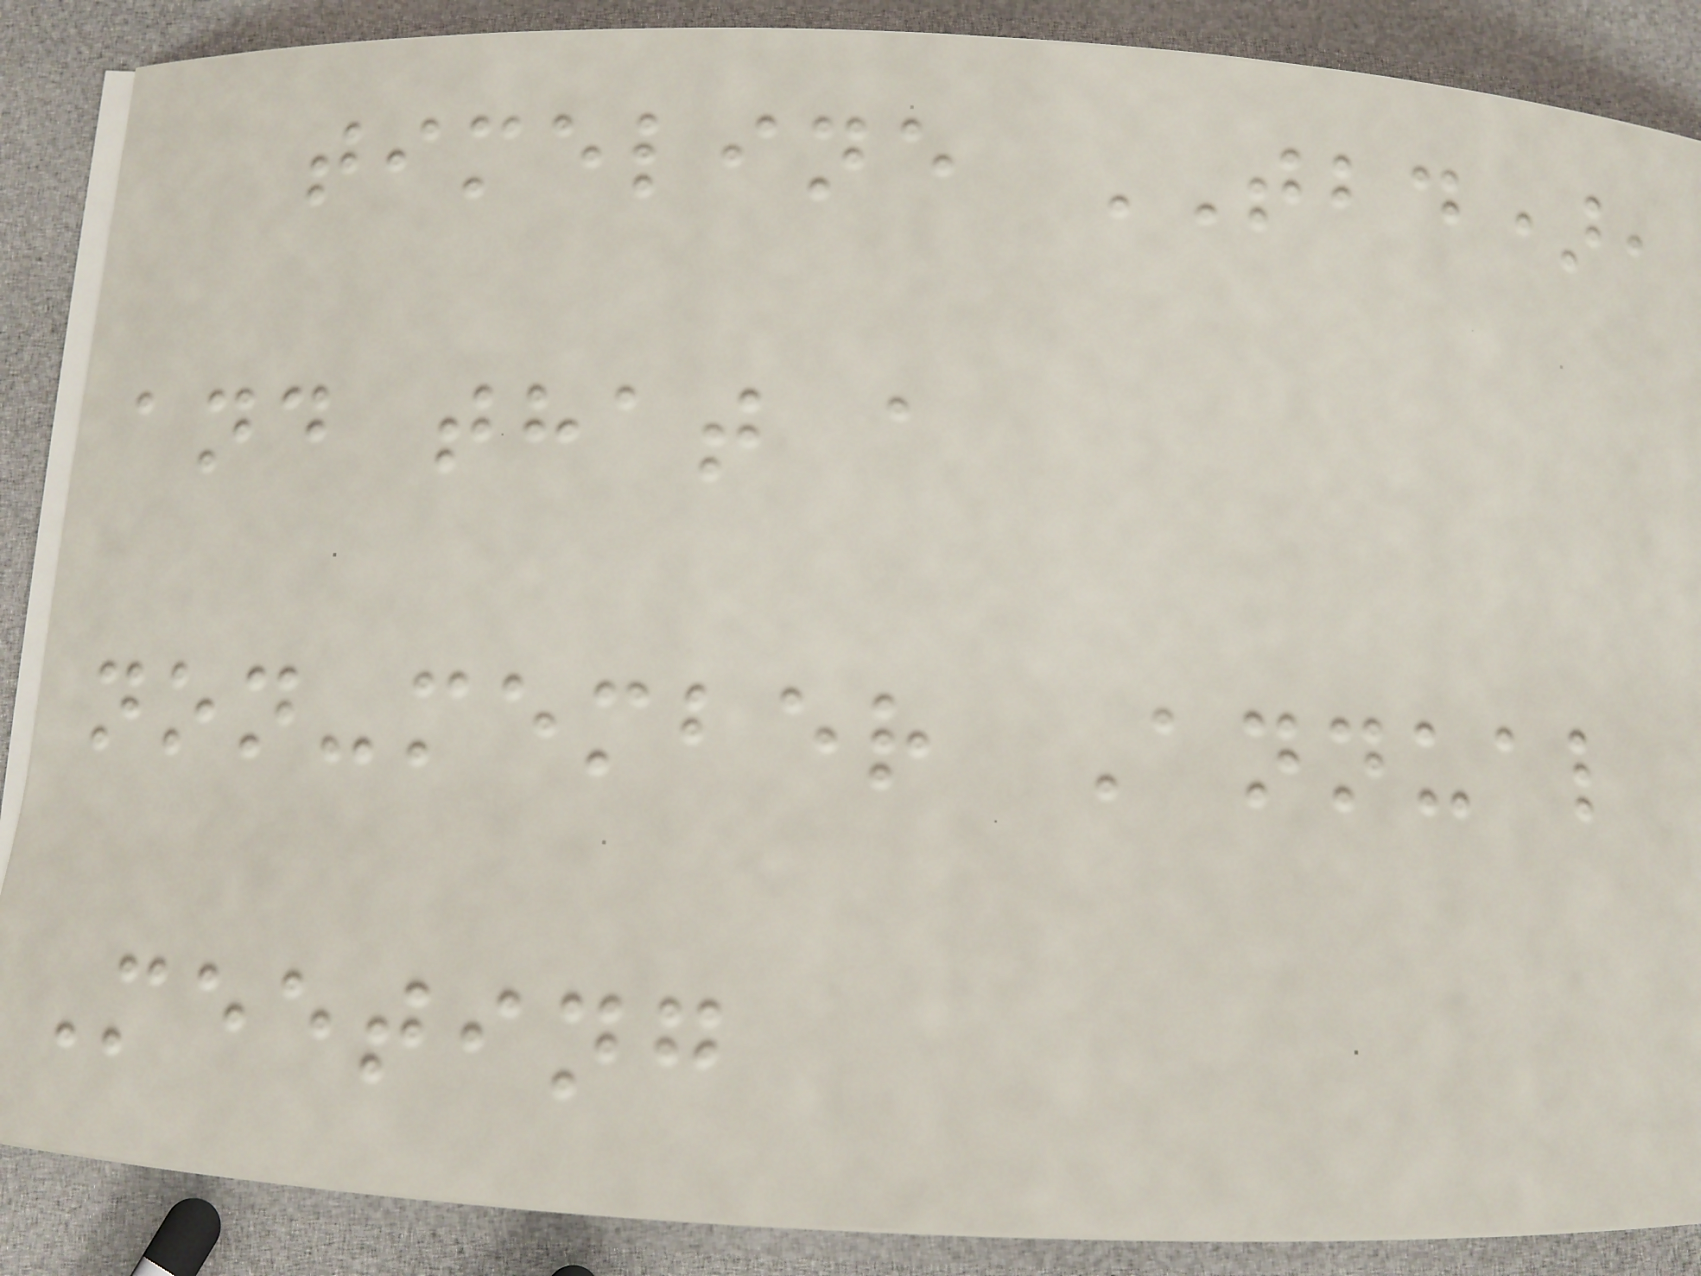timeline TBD),
and that a
non-member Annual
Meeting
